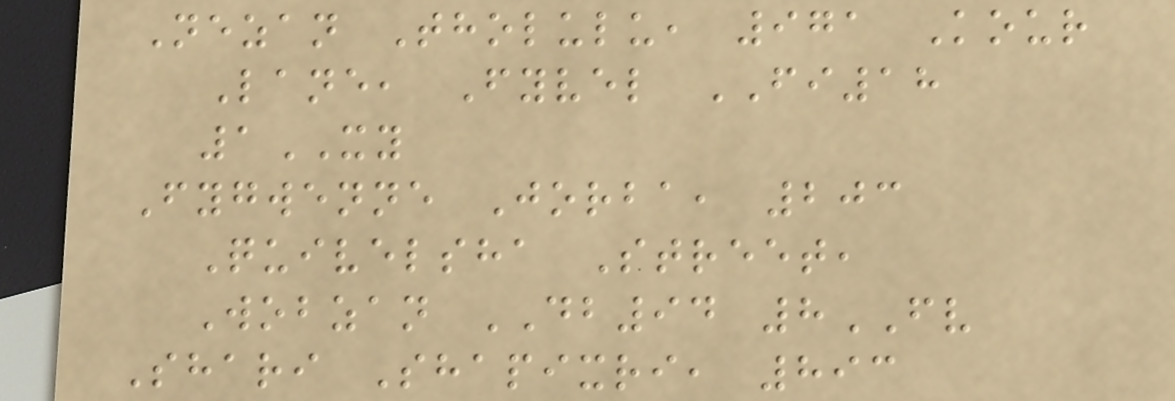Nezan Tholulu, 971 Kour
Lane, Fyvel FI18
1XY
Fygwenne Jorba, 203
Quivelsha Street,
Wobzan DB94 8FV
Shari Shapixri, 893
